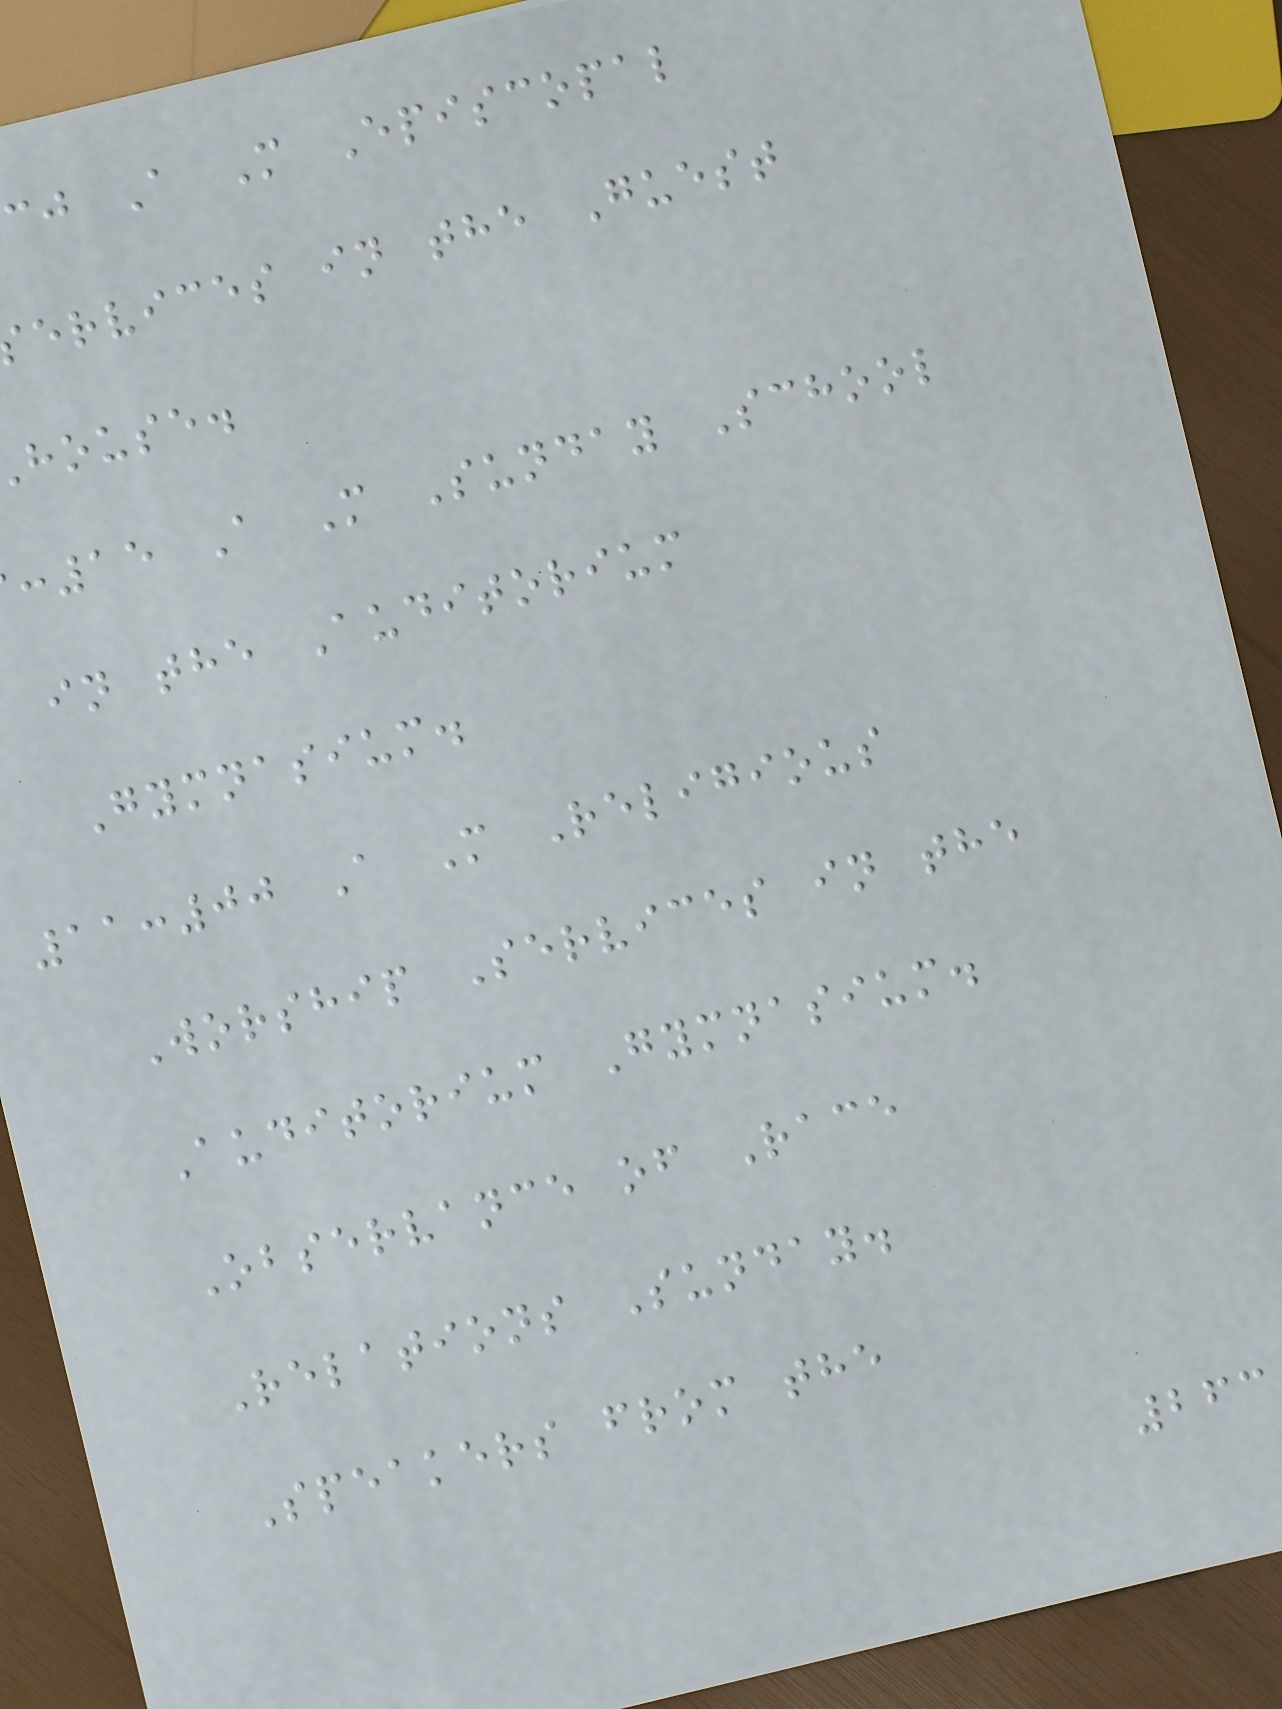cj A M Episcopal
ervices in the Guest
house.
:15 A M Sunday School
in the Auditorium
Gymnasium.
11:00 A M Religious
Worship Services in the
Auditorium Gymnasium.
Observance of Race
Relations Sunday.
Speakers from the
263
